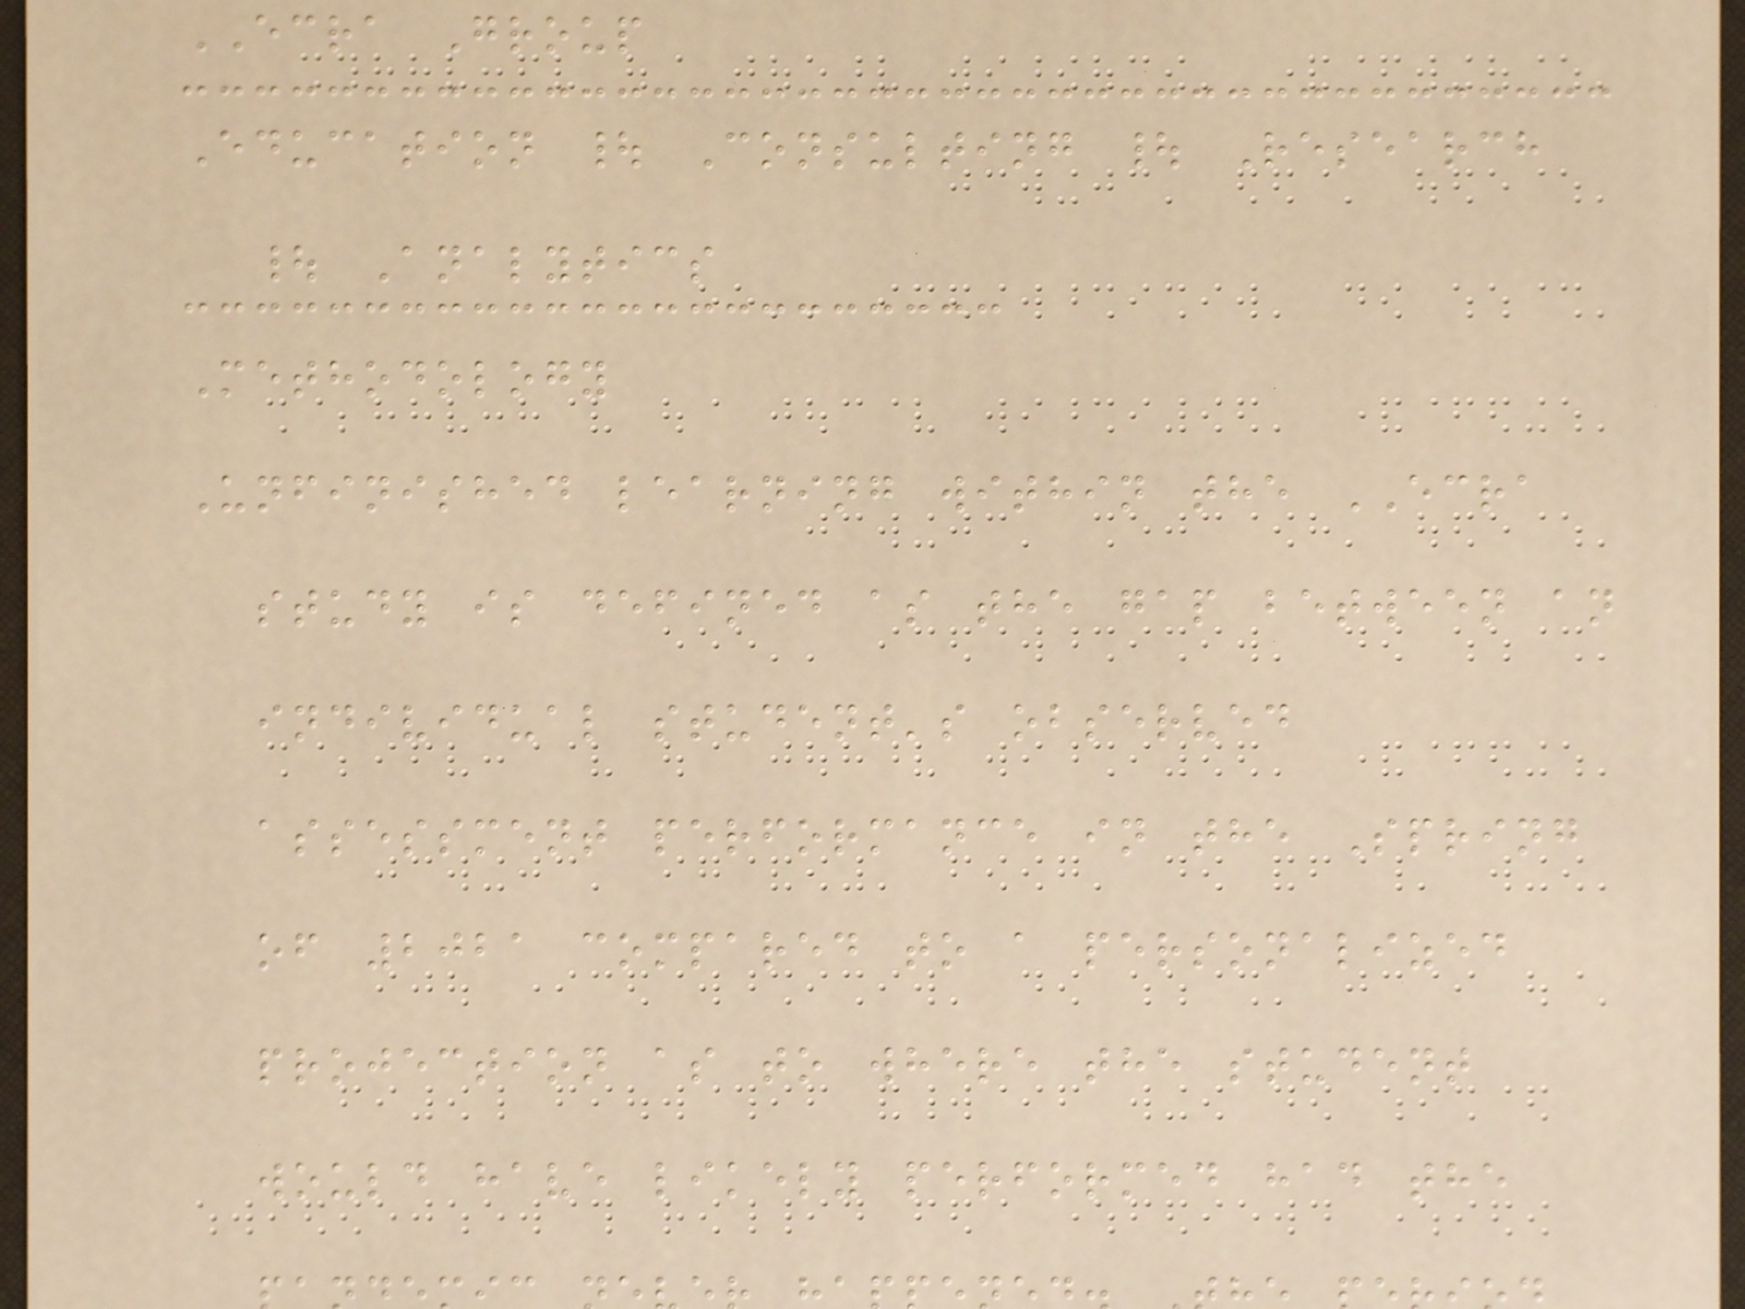ECRA Group
Education | Consulting | Research
| Analytics
Methodology
Unfinished learning within the ECRA
study is defined as the gap between an
individual student's observed
assessment performance in the Spring
of 2021 compared to a personalized
projection as to where the student
would have likely performed had the
